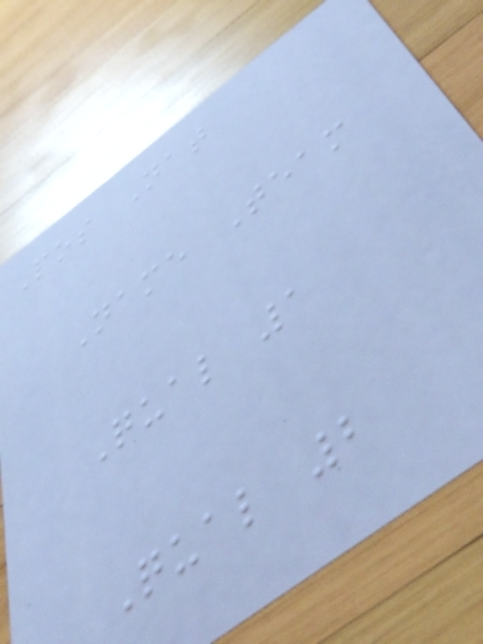Pos Nat
Name Team
Qual 1
Qual 2
